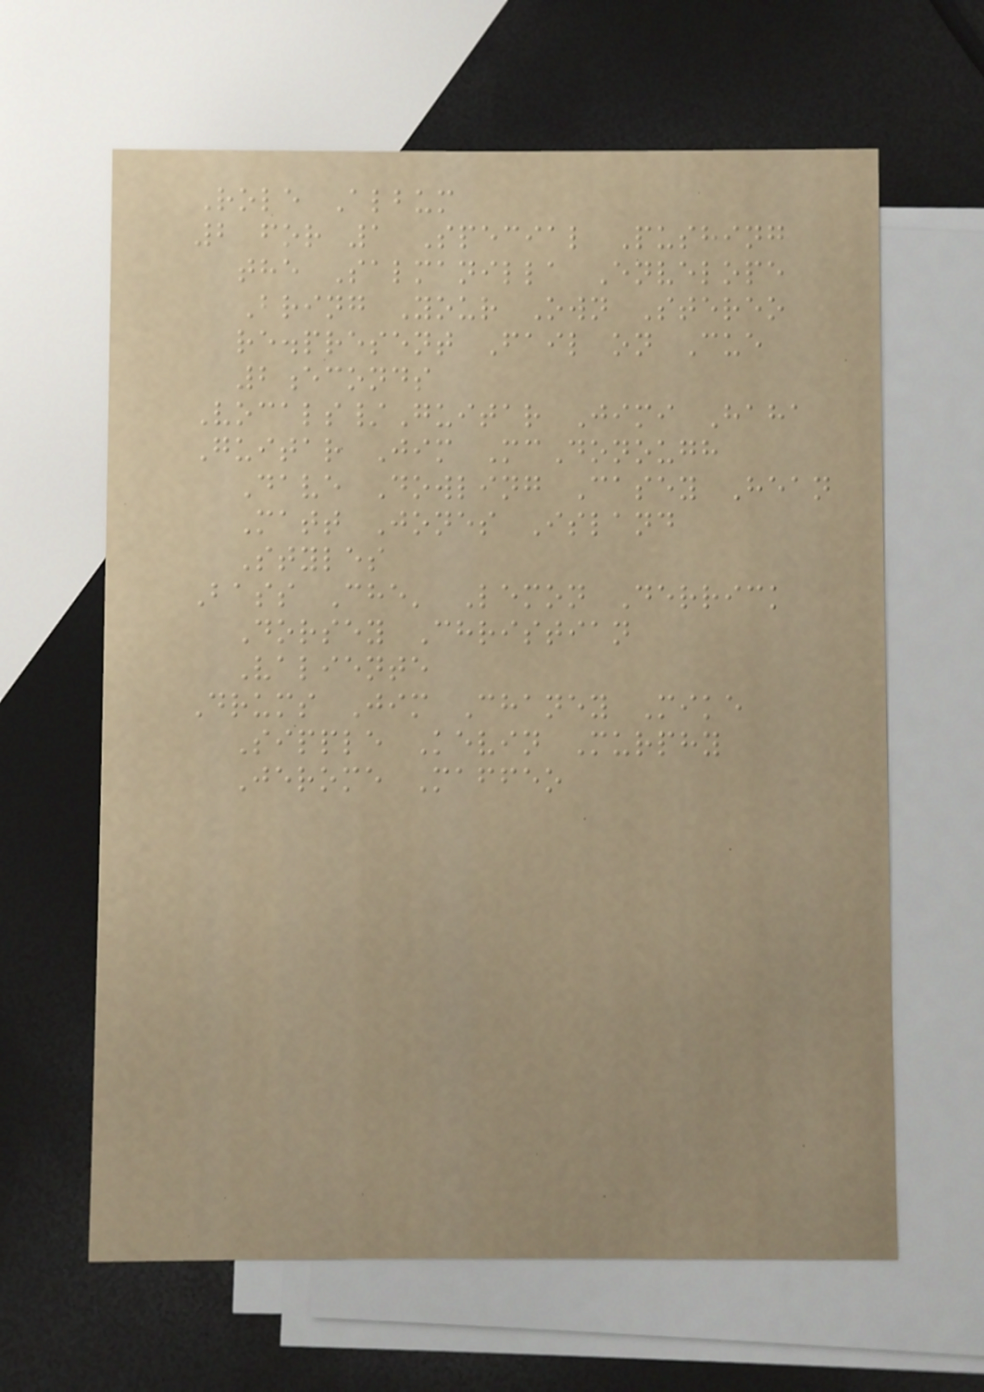Role Album
2 for 1 Special Pushing
the Salmanilla Envelope
Bring Your Own Stereo
re.present Fail on Cue
2econds
Vocals/Guitar Jimi Haha
Guitar Jim McDonough
Dave Dowling Casey Hean
Matt Jones Island
Styles
Bass Che' Lemon Derrick
Dorsey Christian
Valiente
Drums Jim Chaney Mike
Sipple Kevin Murphy
Jerome Maffeo
